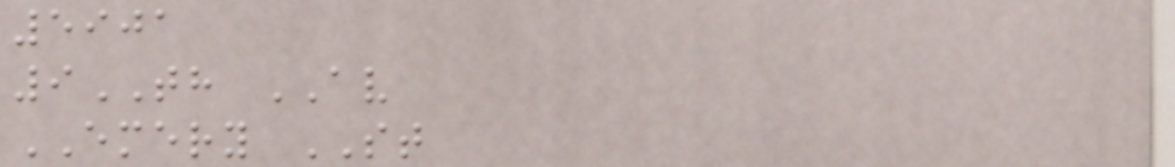5901
9TH AV
EMERY ST
